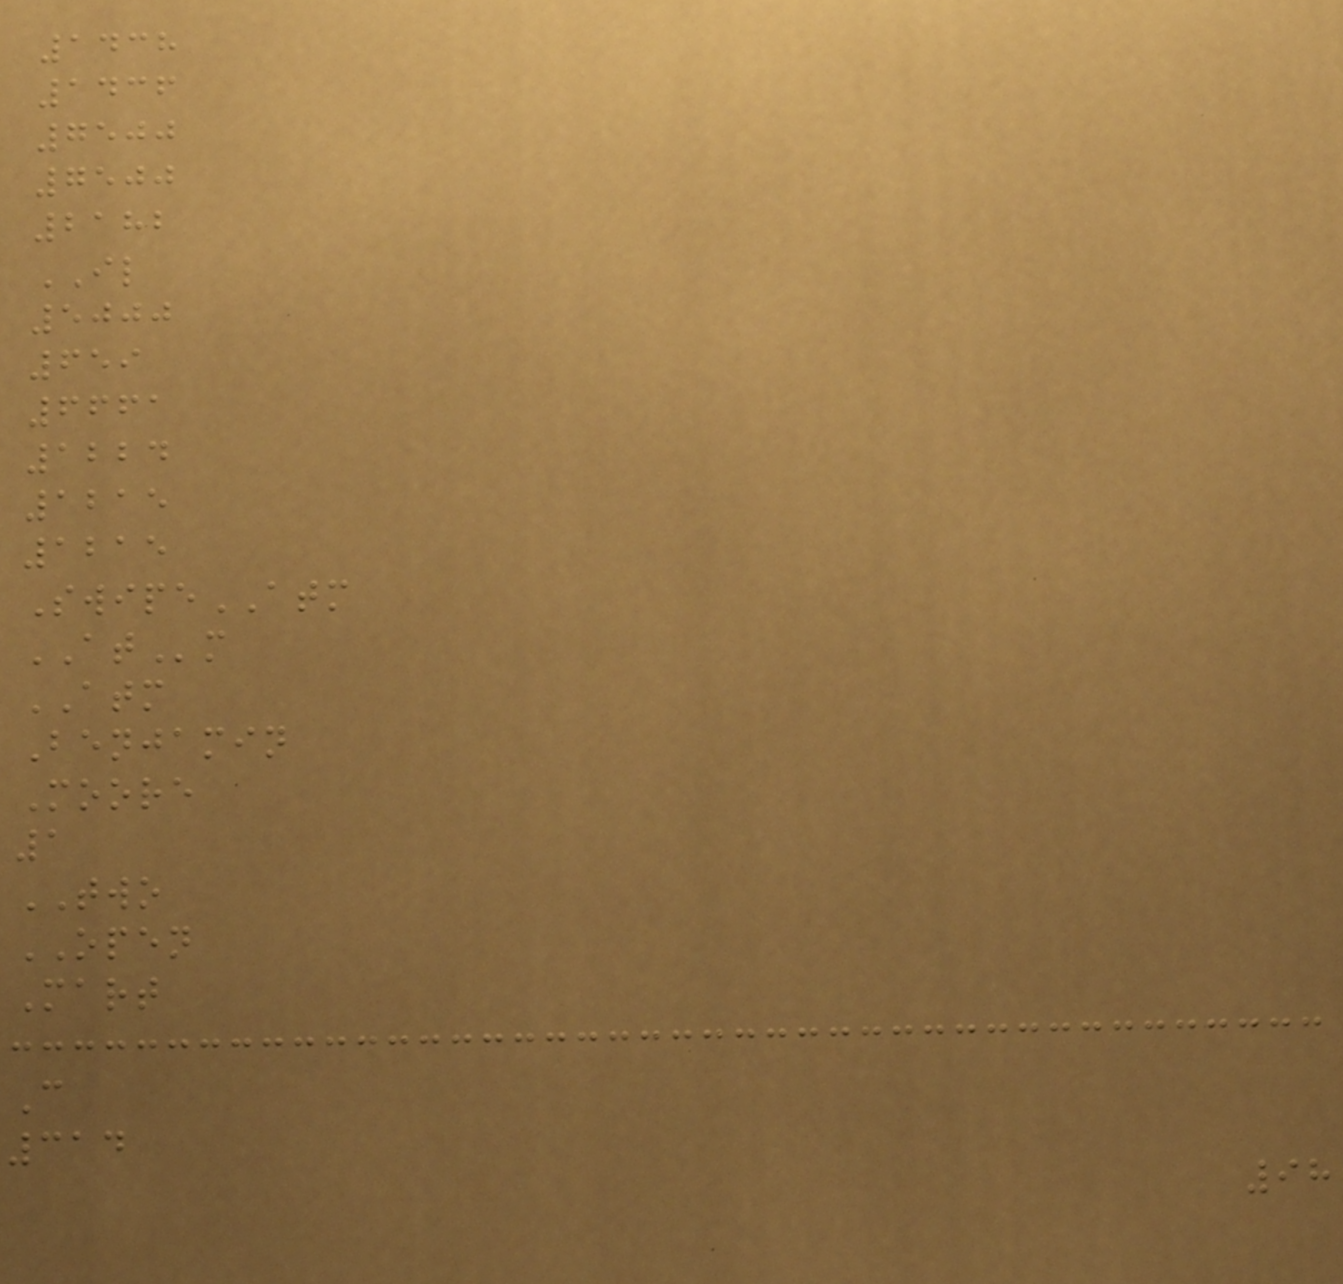1438
1436
7500
7500
2182
IL
5000
659
6661
1224
1215
1215
SwipeATM
ATm
ATM
Benjamin
Moore
1
TWO
OPEN
Mart
C
314
98
